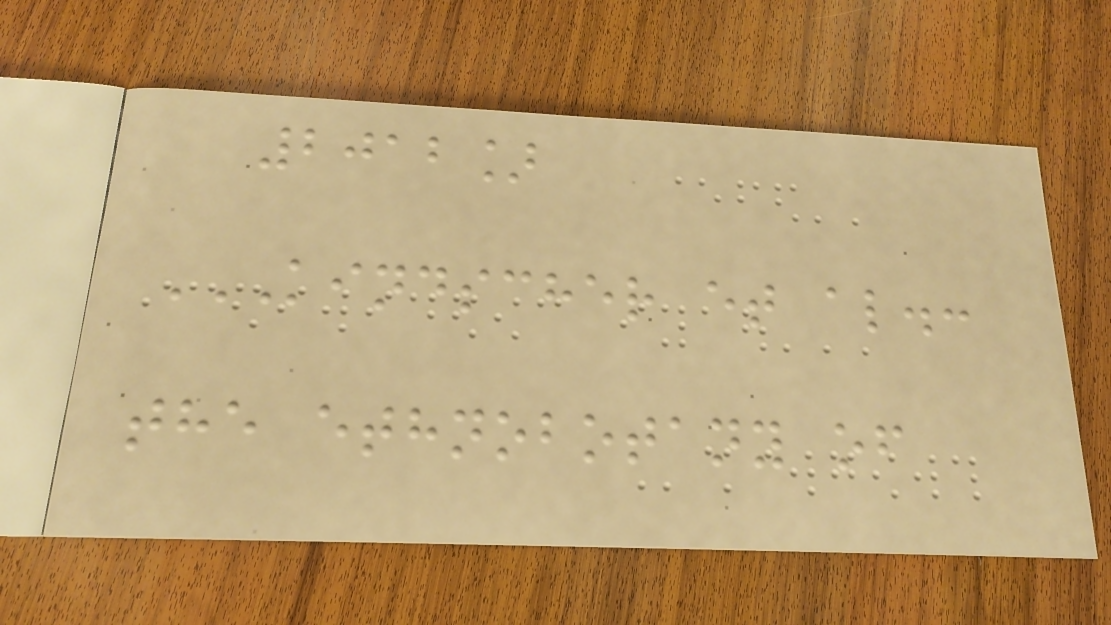2012]
KINDSCHER ET AL.:
THE ETHNOBOTANY OF
